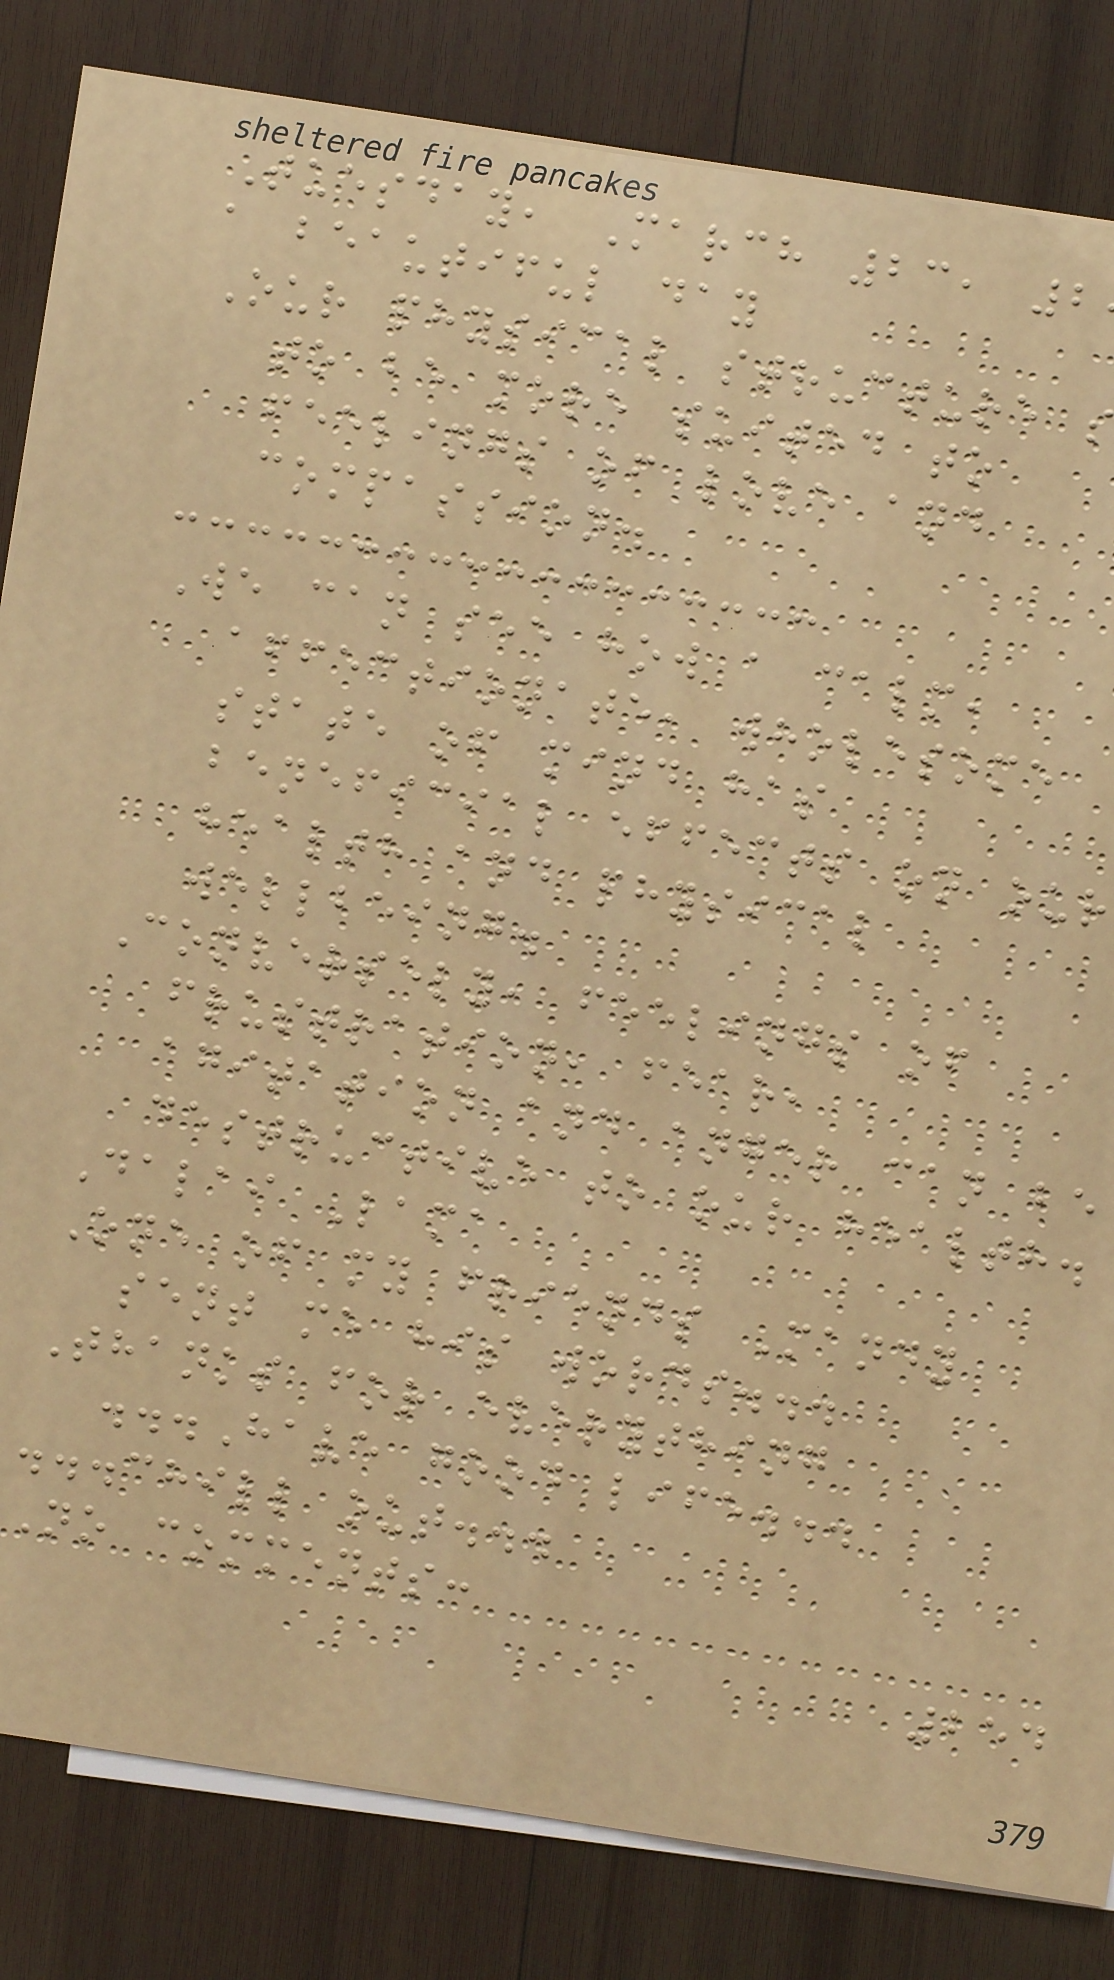Tuesday, March 23, 2
a beautiful day
Our physical structure
to be more suited to
feelings of love and
compassion.
We can see how a calm,
affectionate, wholesome
state of mind has
beneficial effects on our
health and physical
wellbeing.
Conversely, feelings of
frustration, fear,
agitation and anger can be
destructive to our health.
Dalai Lama
One of my friends Mandy
sent me his words...
Thanks for everything
...Have good life...
...chill out...
No comments:
254
